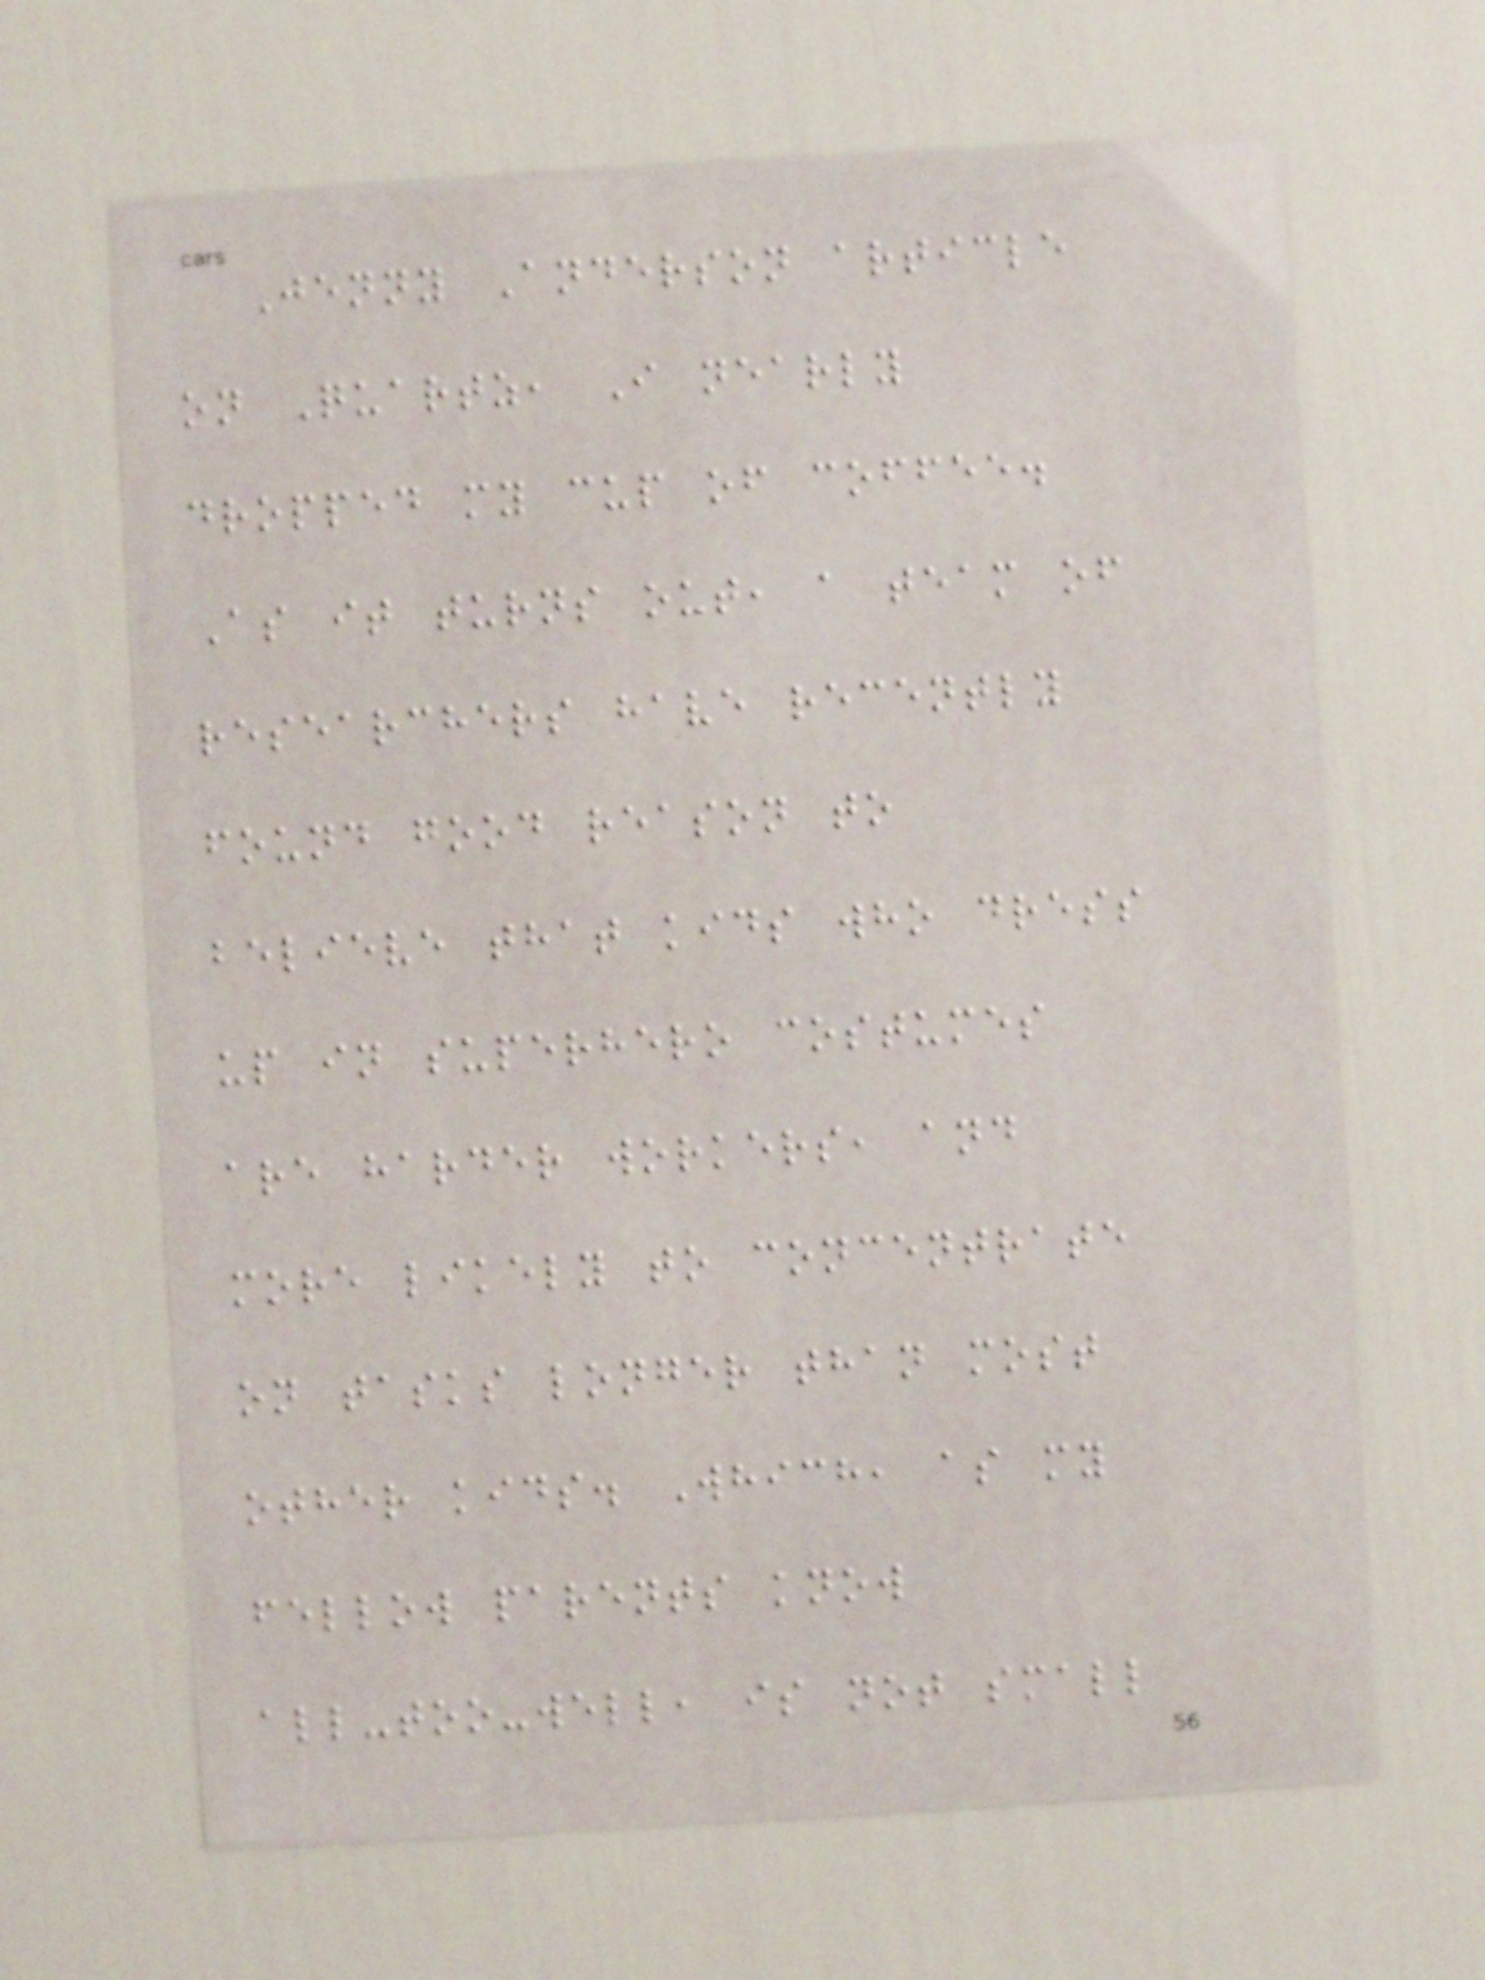Jenny Anderson article
on Quartz, I nearly
dropped my cup of coffee.
As it turns out, a team of
researchers have recently
found good reason to
believe that kids who dress
up in superhero costumes
are harder workers, and
more likely to concentrate
on tasks longer than most
other kids. Which, as my
fellow parents know
all-too-well, is not small
